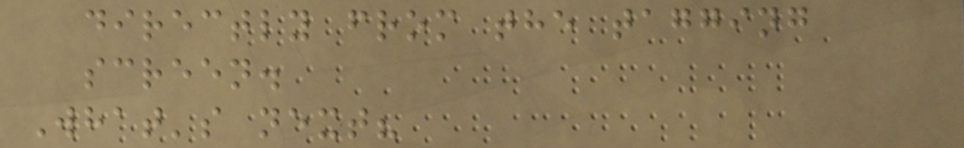directly from the tagging
screen.
What's next?
